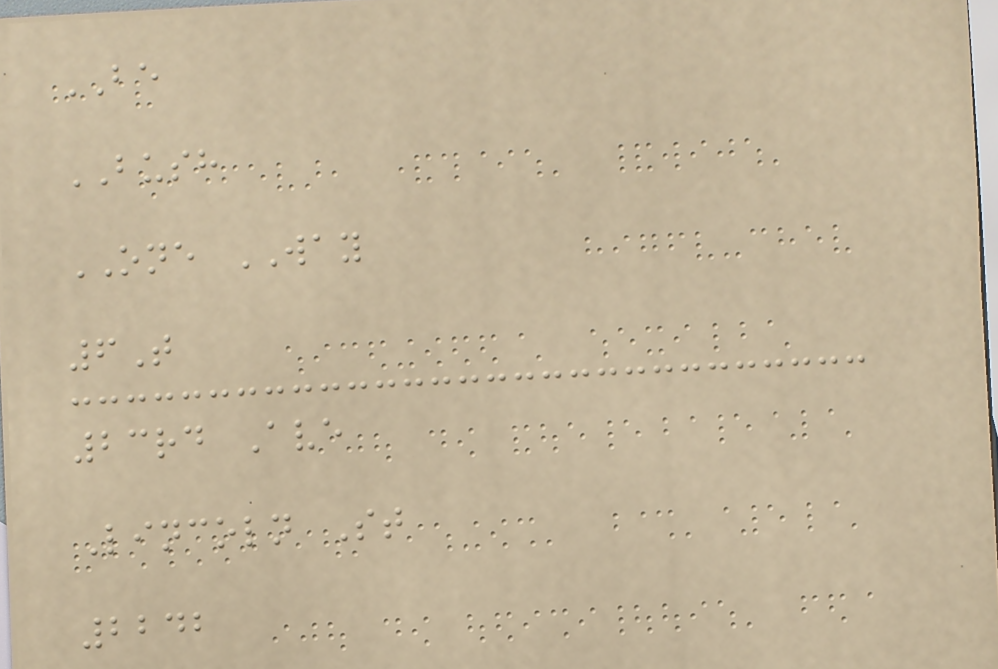BE
BUSH
ONE WAY
6T
23rd Ave
Lincoln St
2242
